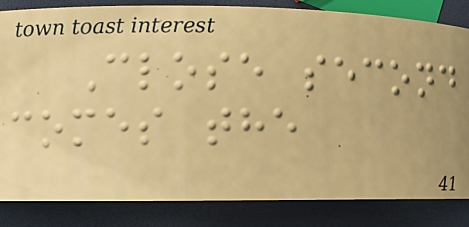Close second
comes the
